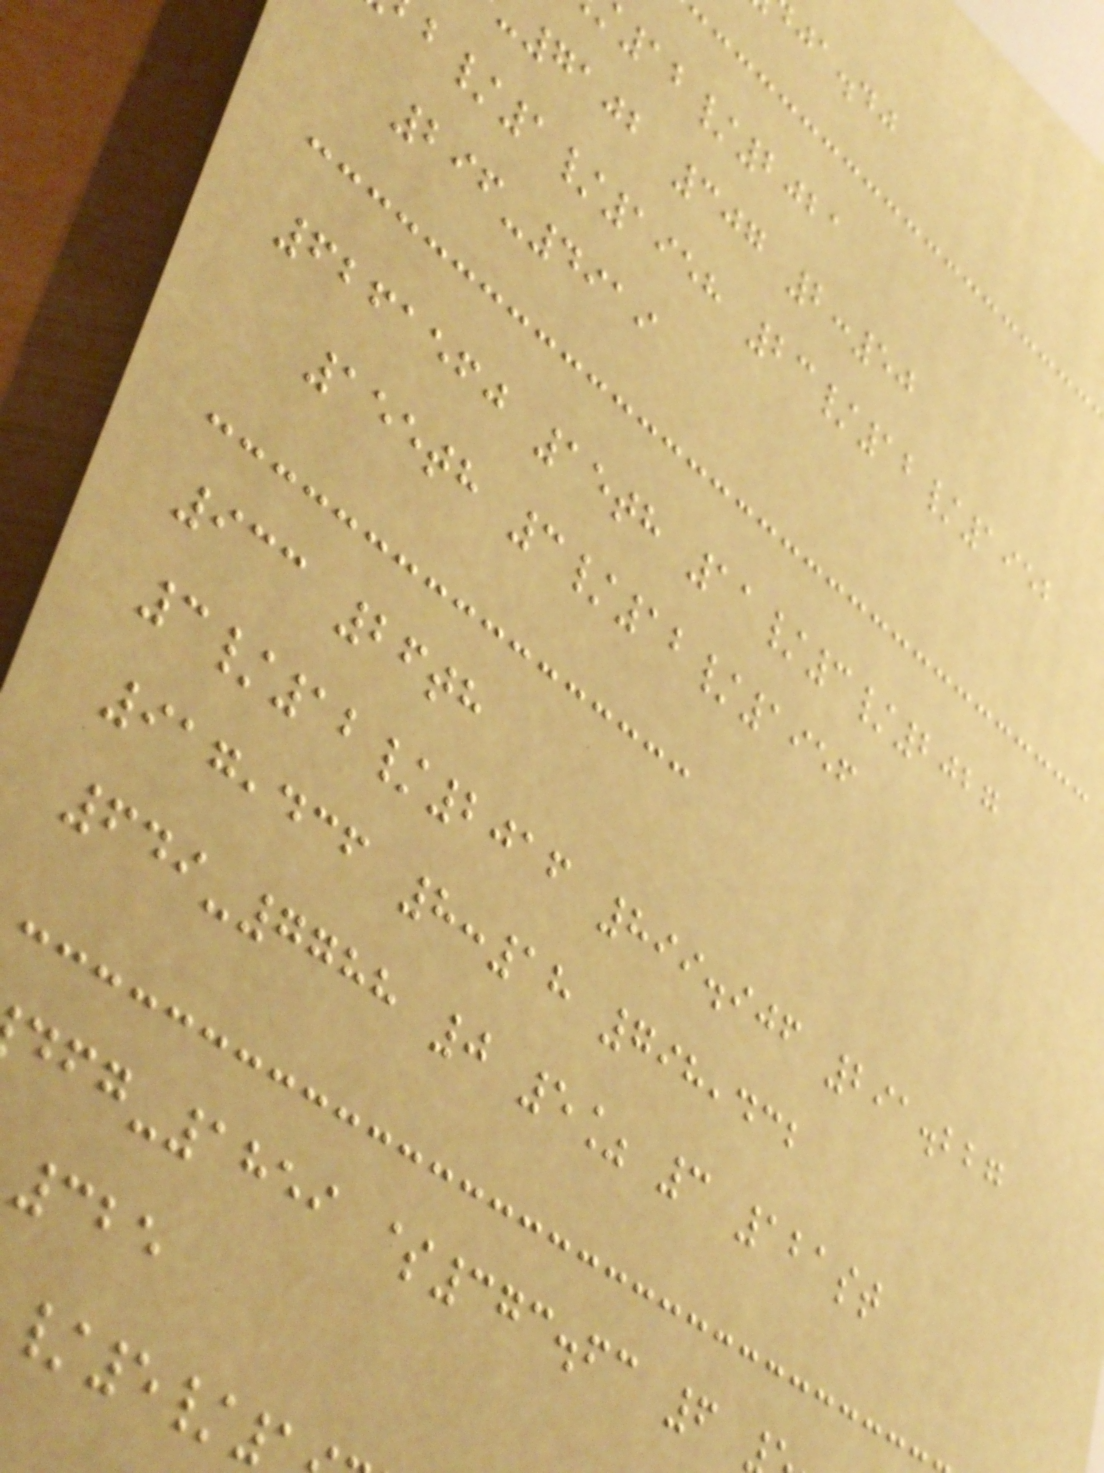ja.dj
12/2021
7102 307 2:50
/1/1958 23/12/1952
296-4919
6261560 15th 11/3/2027
155th 3/12/1956
933 26th
3/12/2016 899.906 291.227
917,436 8:18 798,432
649-7788 0 5% 3 121st
-1859 $373.63 6
325
